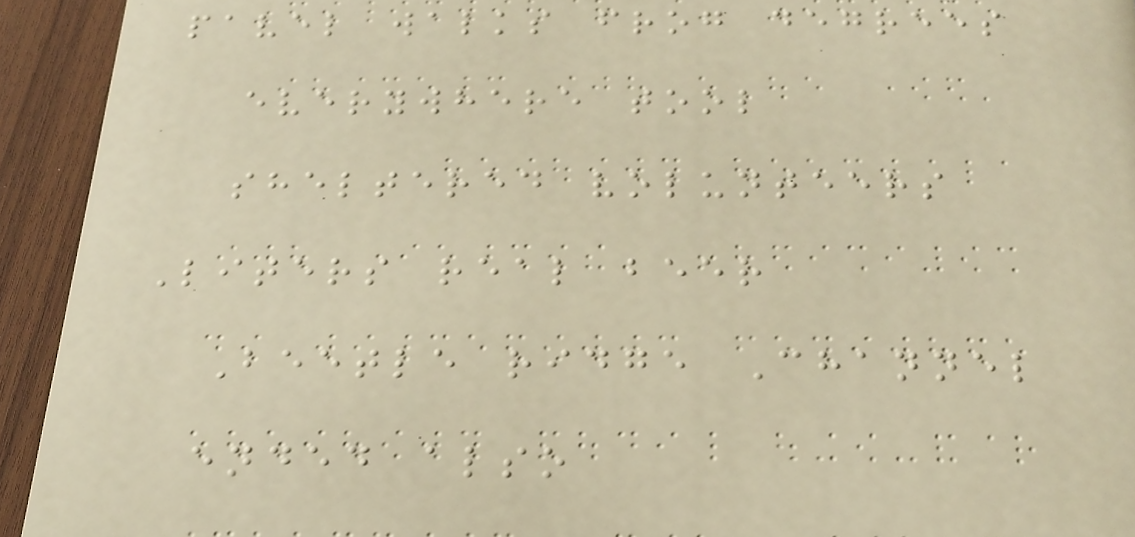pavel walks frog degrees
everywhere tool
sheltered volunteers
Liters real beer
Beetle ridge Channel
ended also
